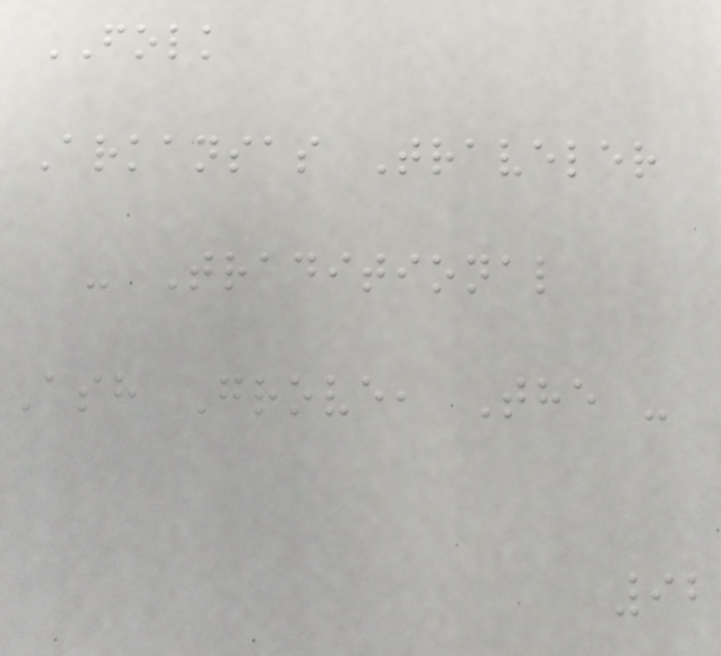FOLK
Arkansas Traveler
- Traditional
Ash Grove, The -
92
